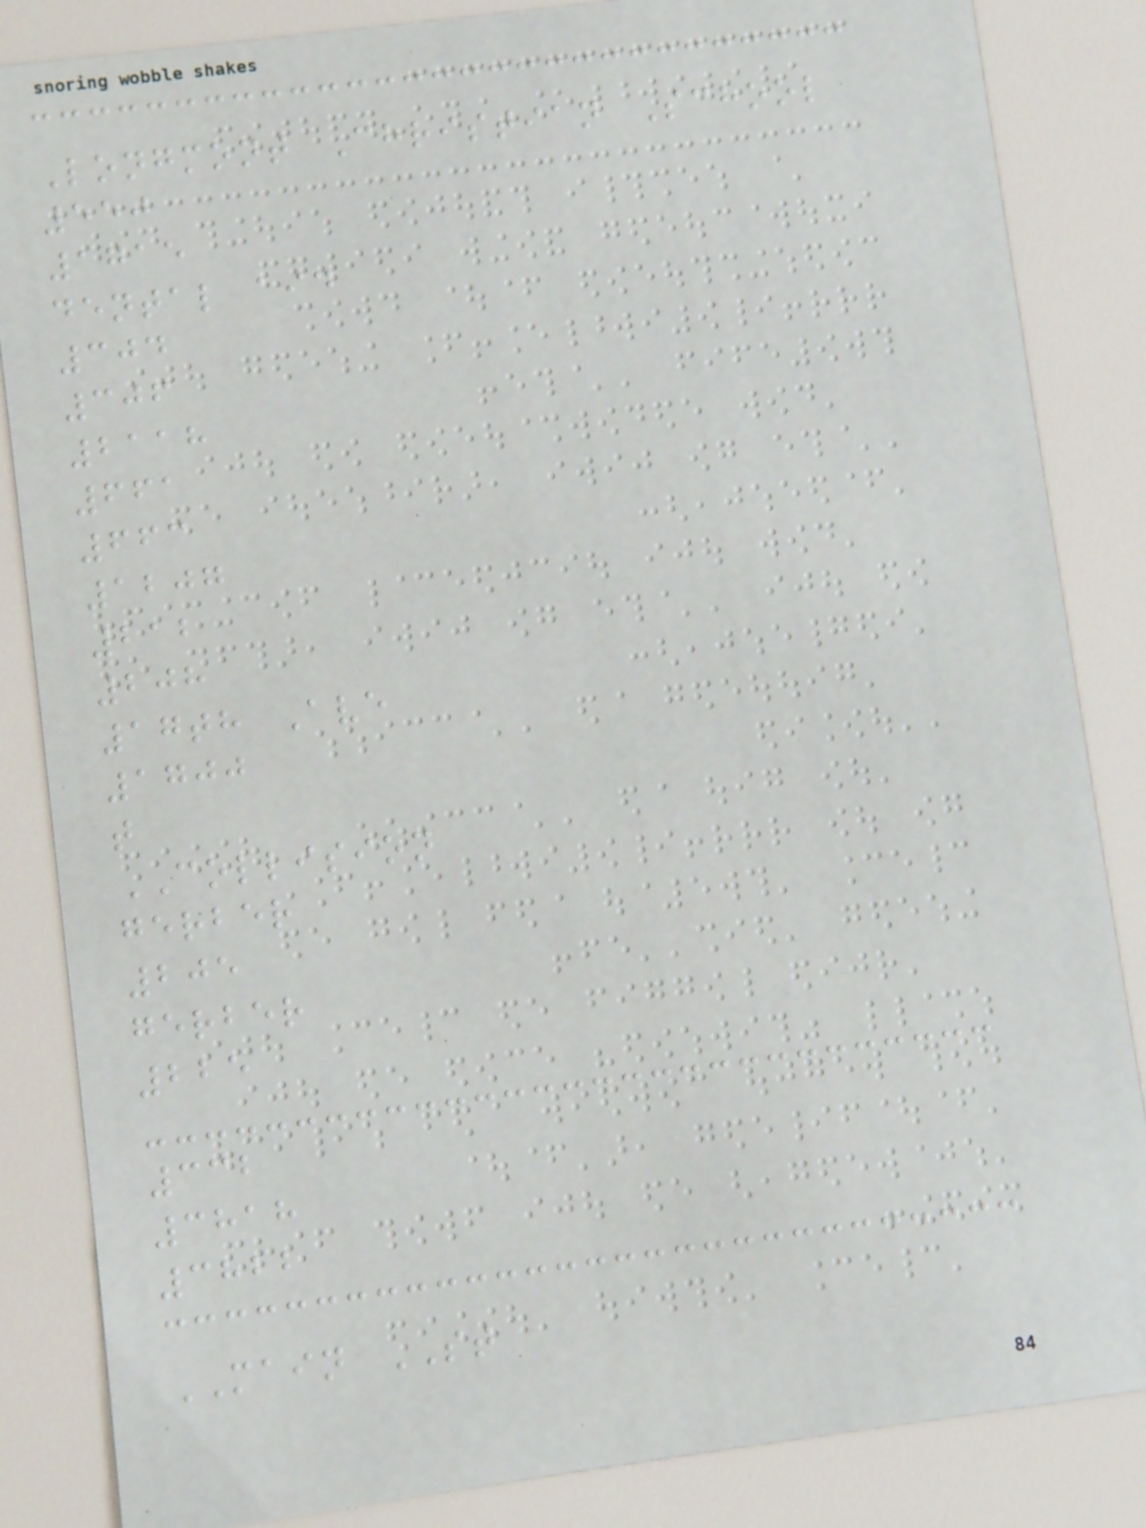Longmont Christian School
550
1715
dental aid
304
306
2118
661
663
1207
212
208
17th Ave
1700
t
COLLISION
gerber
205
gerber
225
332
3818
3822
MAIN ST
